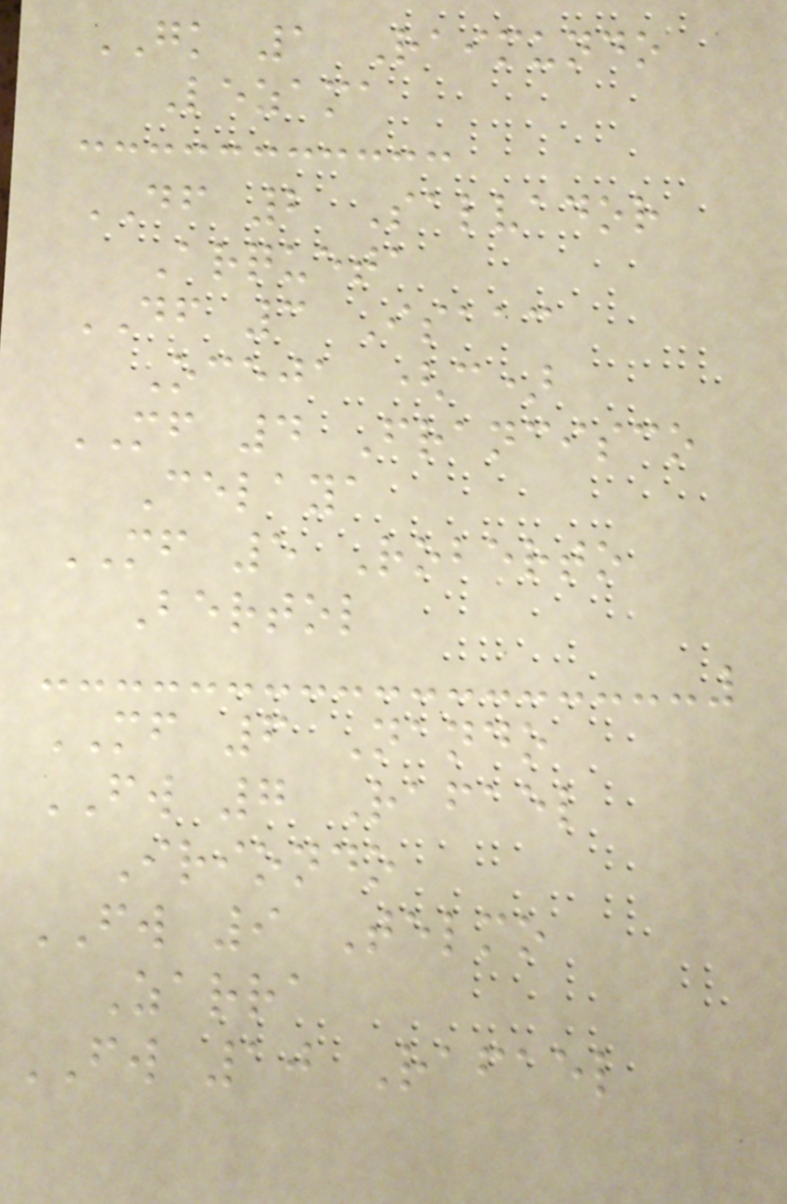GK 1 Raimundo
Lezama
DF 2 Salvador
Arqueta
DF 3 Isaac
Oceja (c)
MF 4 Francisco
Celaya
MF 5 Roberto
Bertol
MF 6 Nando
FW 7 Rafael
Iriondo
FW 9 Telmo
Zarra
FW 10 Rafael
